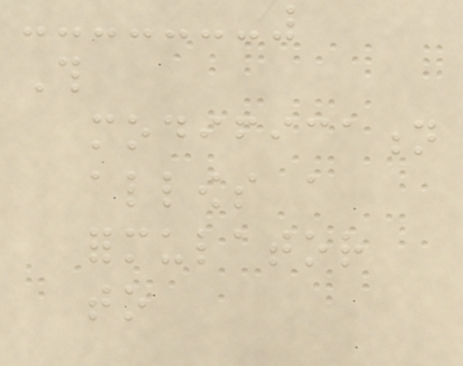This
modification
allows a
formulator
to
